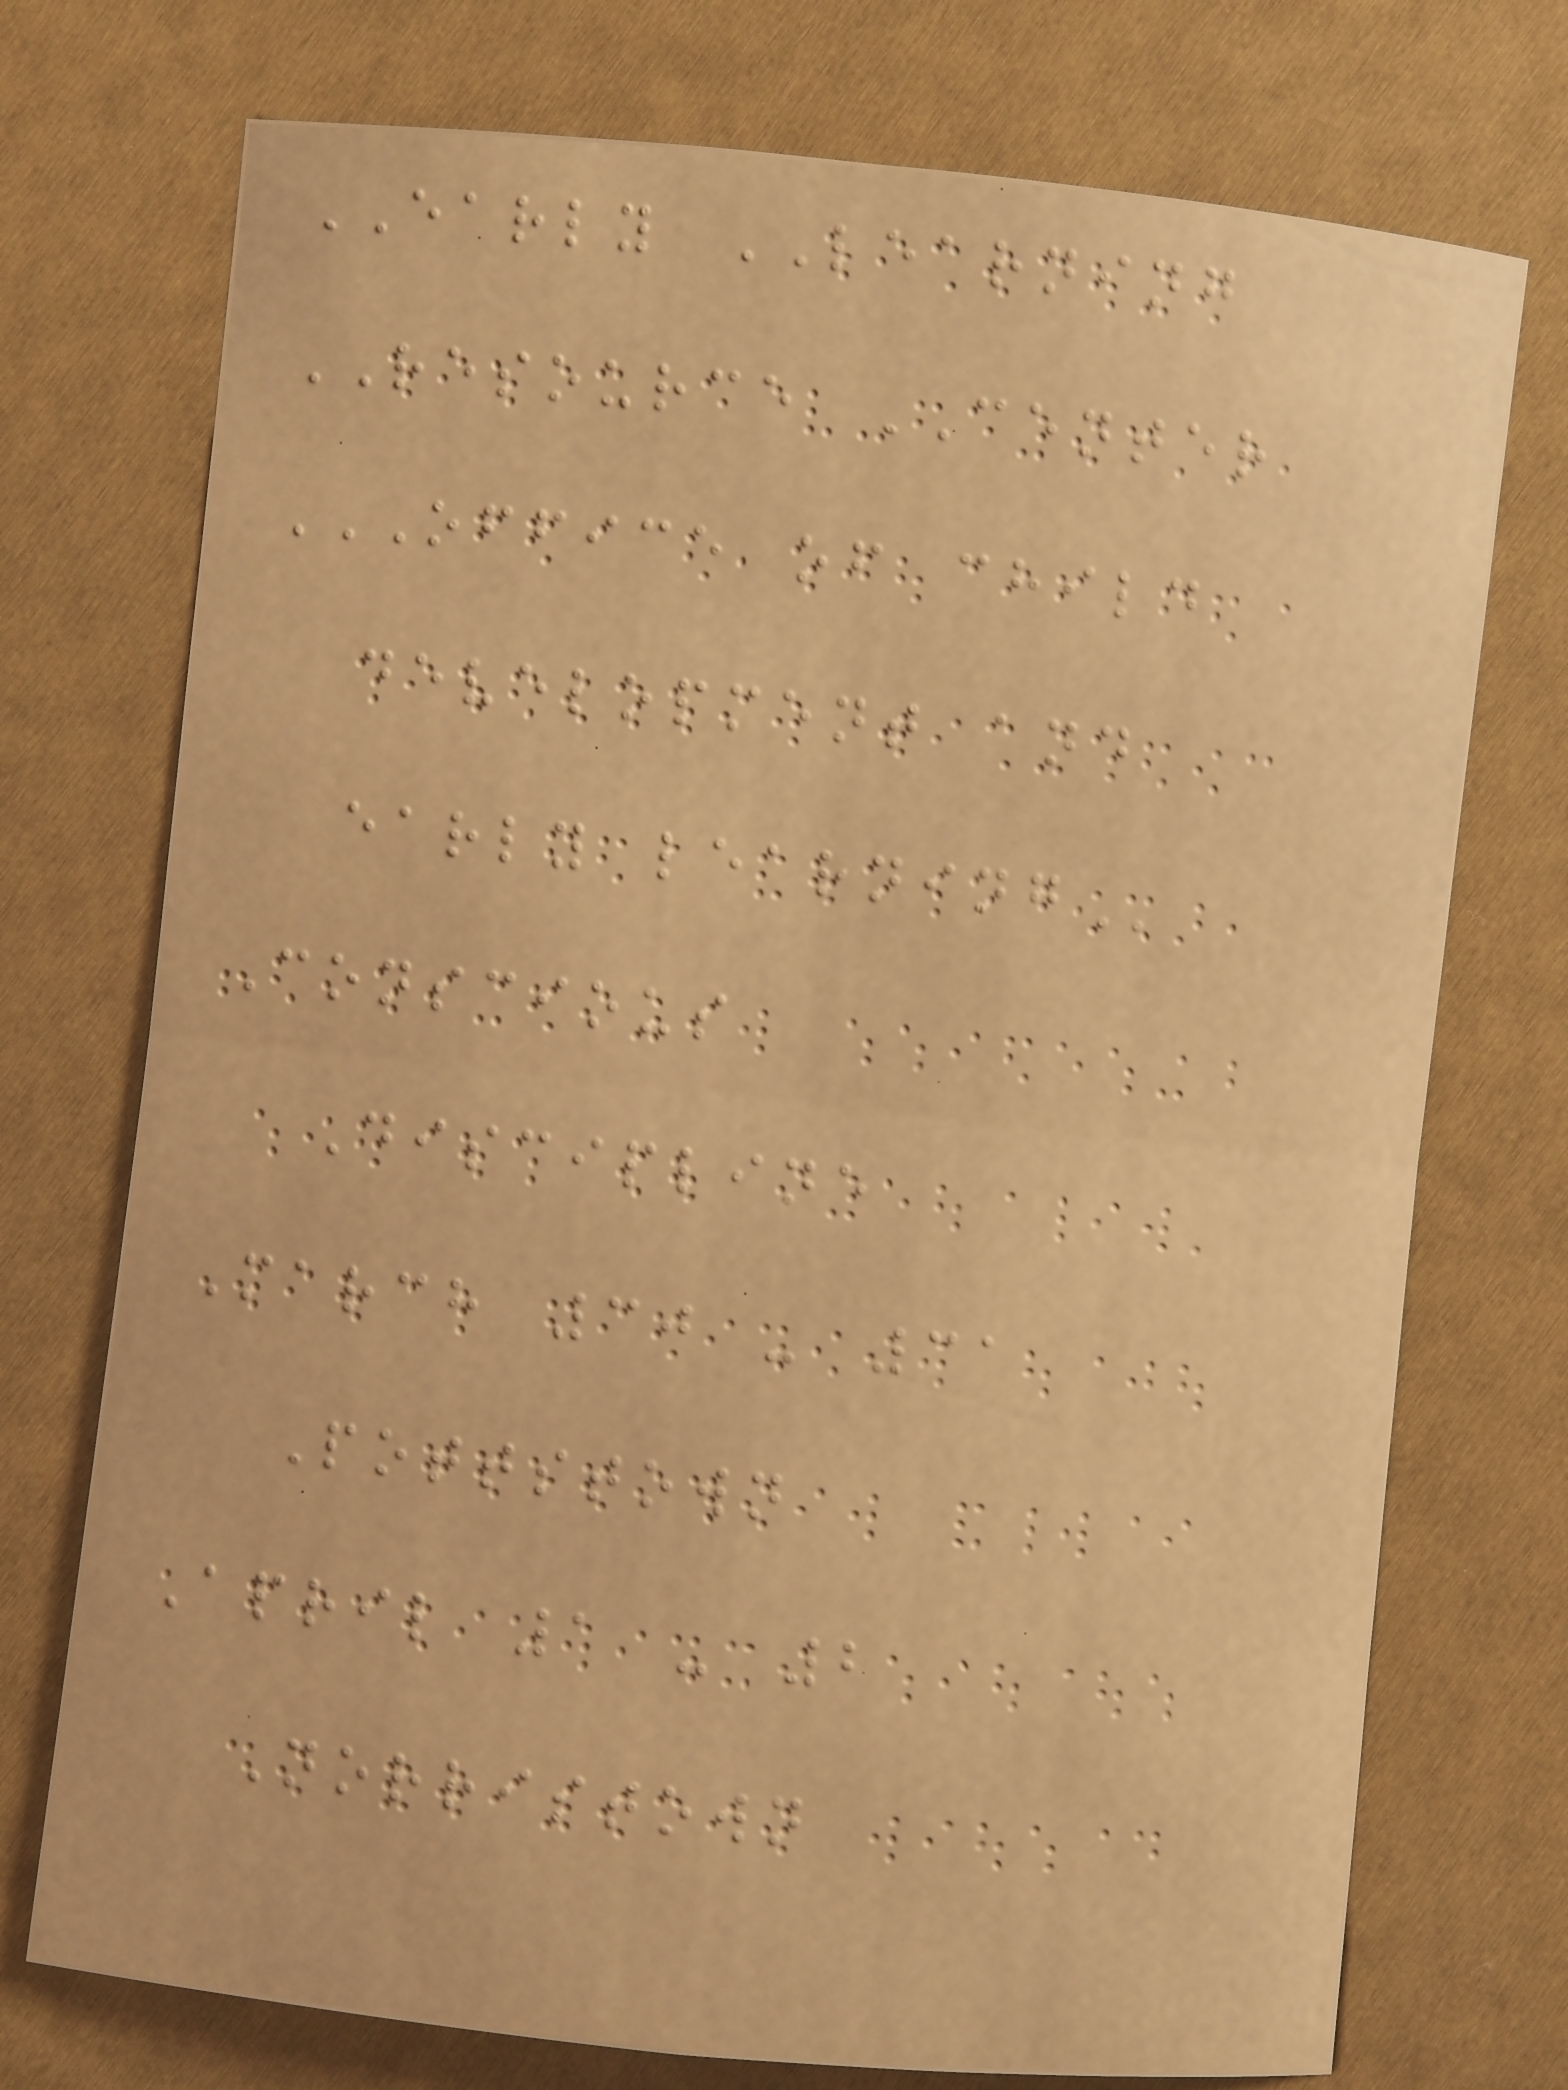EARLY LEARNING
RESOURCE CENTER
OFFICE OF CHILD
DEVELOPMENT AND
EARLY LEARNING
Conscious
Discipline
March 30 - 31
Pottstown
April 1 - 2
Norristown
